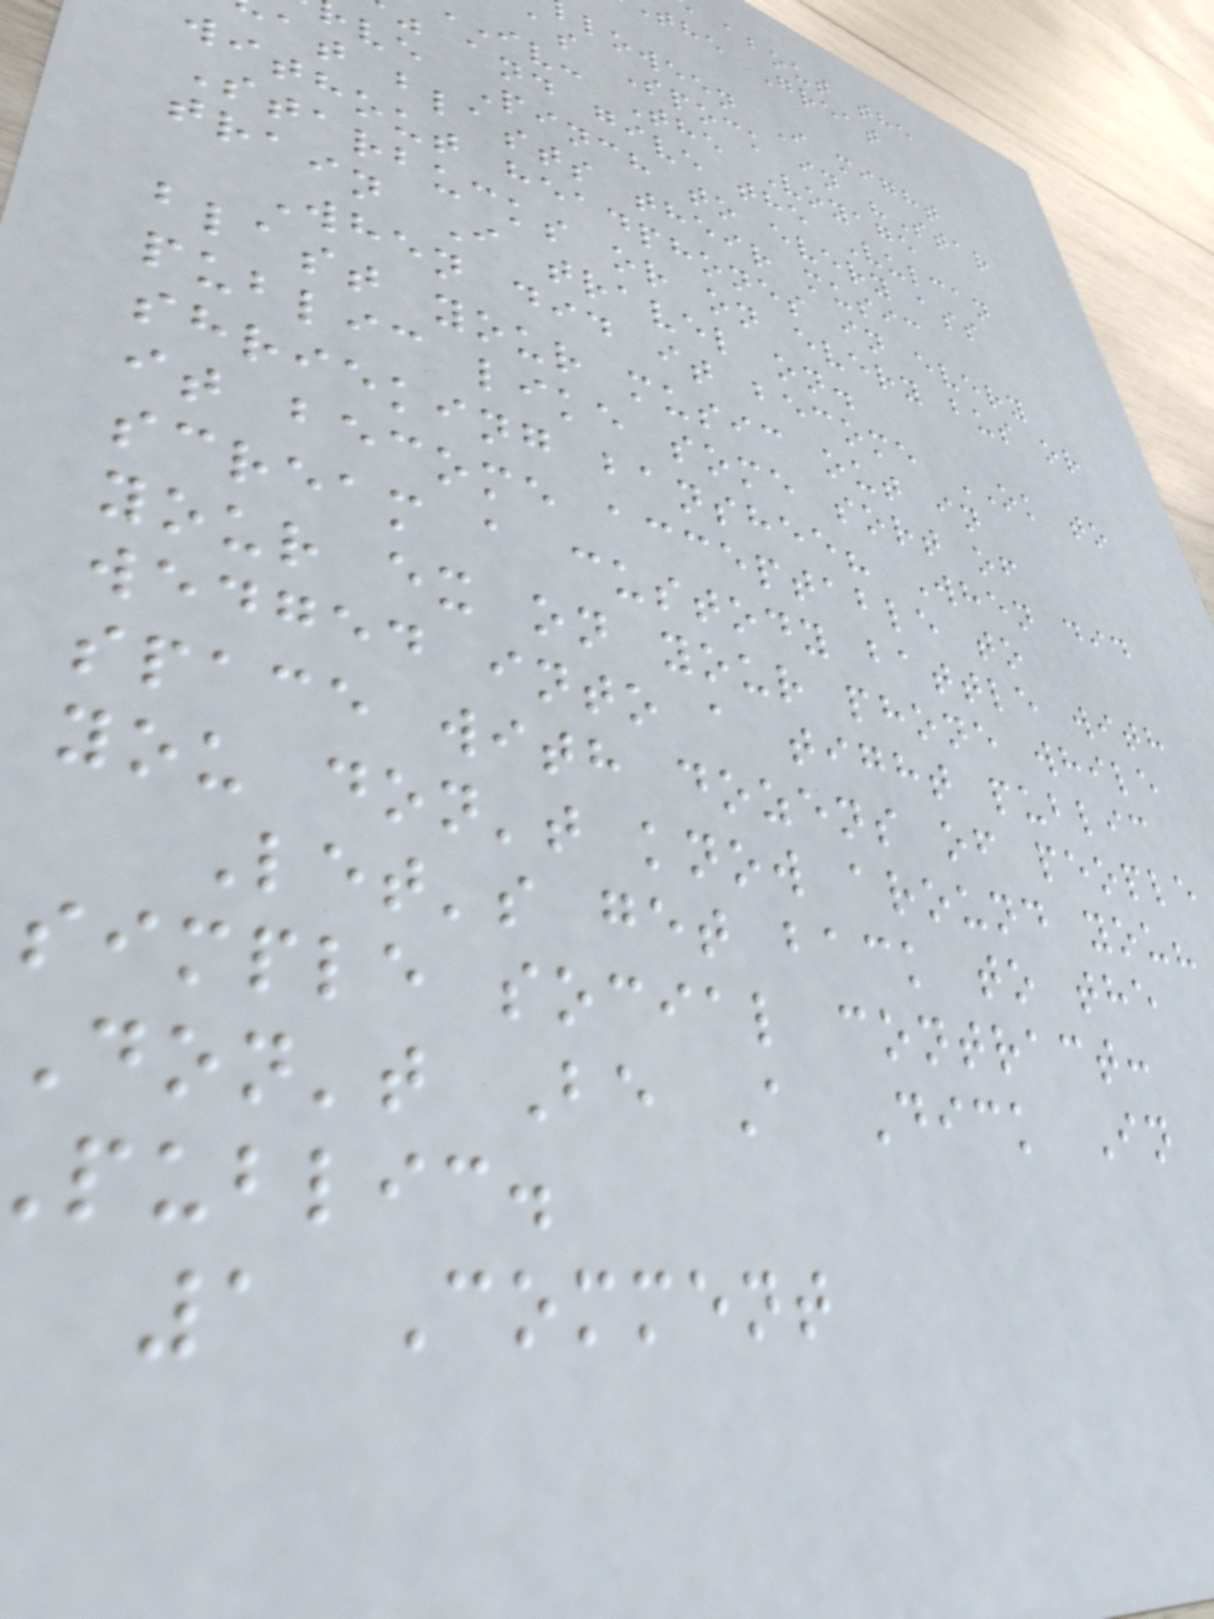about the
the Great
loween I might
as Spock in "Star
iv: The Voyage
and give the Vulcan
ve Pinch to every ass
at blasts their music
without headphones in every
Starbucks or on every bus or
train I travel on.
When did it become OK to
blast your music out in
public like some sort of
shrieking banshee? When did
it become acceptable to
scream a custody battle with
your ex on your phone while
wedged into a tight public
space with dozens of people
you don't know around you?
Let's get back to the
simple social contract:
don't Be A Dick In
public.
1 Comment
